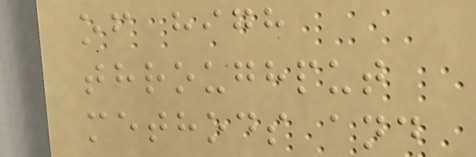of high
throughput
methods and
